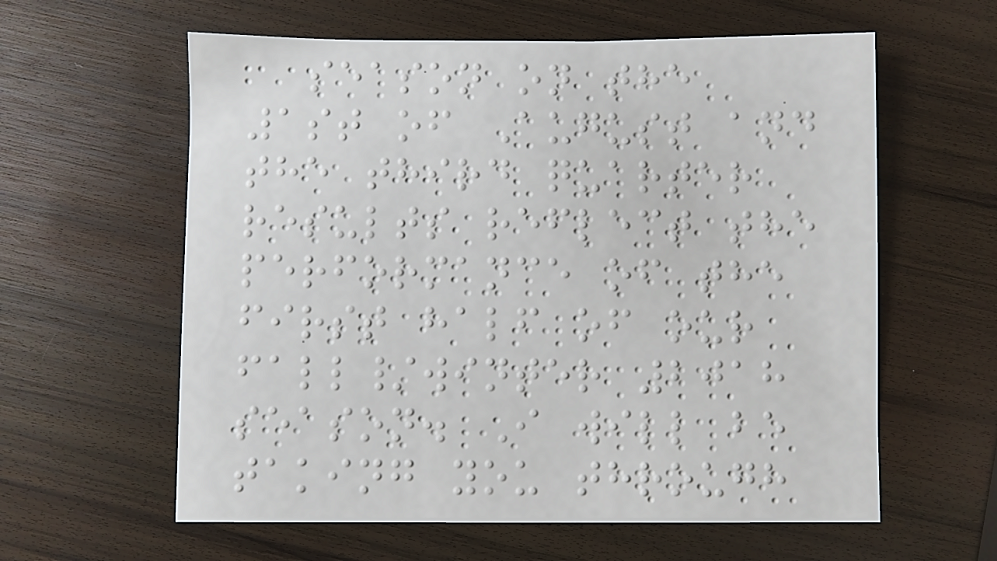season on the
1st of August and
the third quarter
results reflect the
performance of the
first half of our
fall/winter 2018
season. I will be
taking you through
